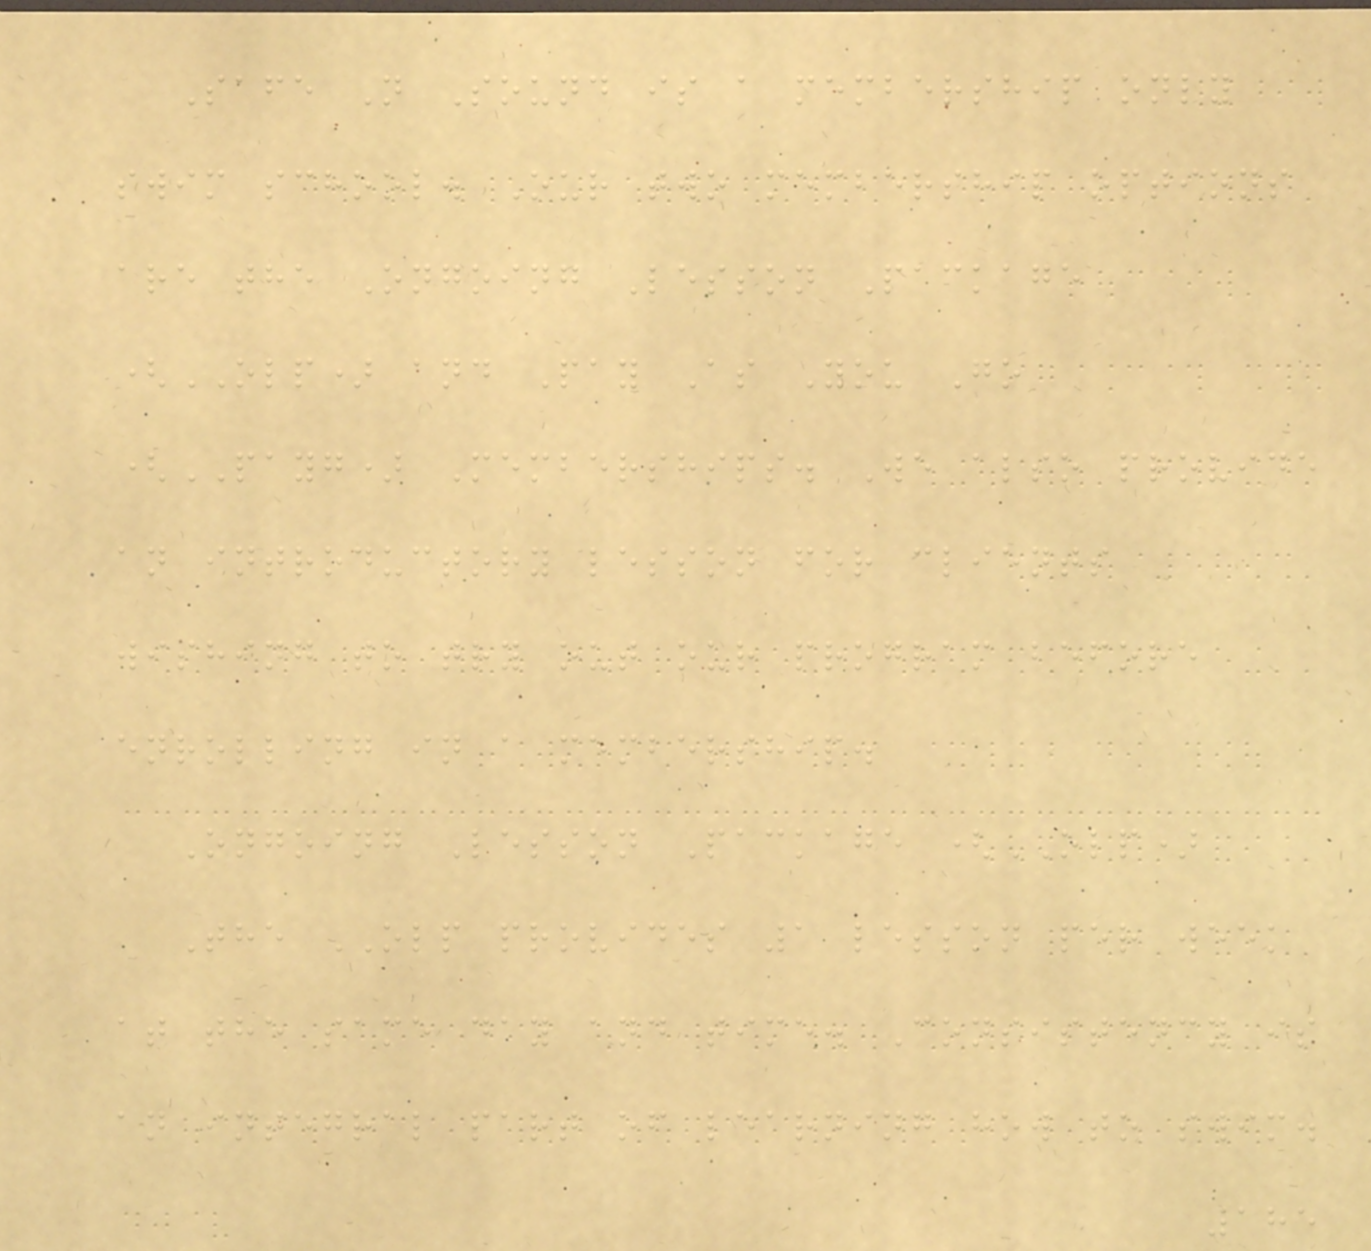Safe N Sound is a membership only
swim school. Our two membership options
are the Ongoing Lesson Package
(OLP) and Pay As You Go
(PAYG) Memberships. We also provide
an introductory lesson for clients
wishing to try out our program before
enrolling in a membership.
Ongoing Lesson Package (OLP)
The OLP provides 1 lesson per week
at the same day and time. Consistency is
an integral part of learning how to swim.
185
